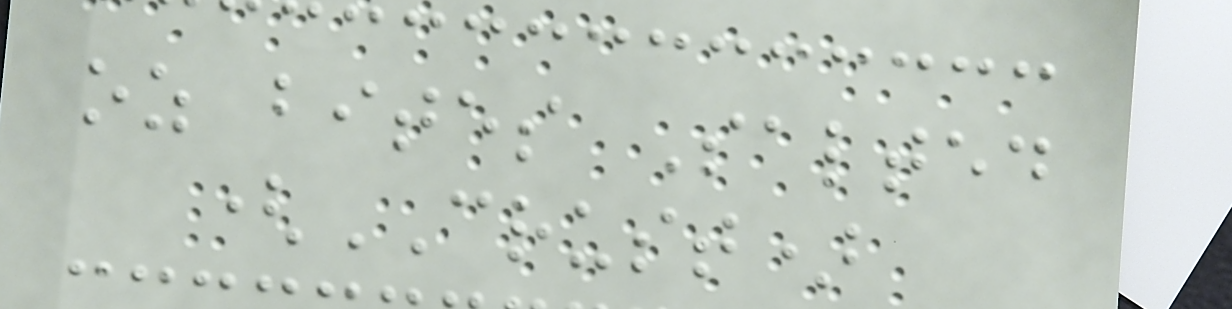oz bites Salted
(CRUST)
